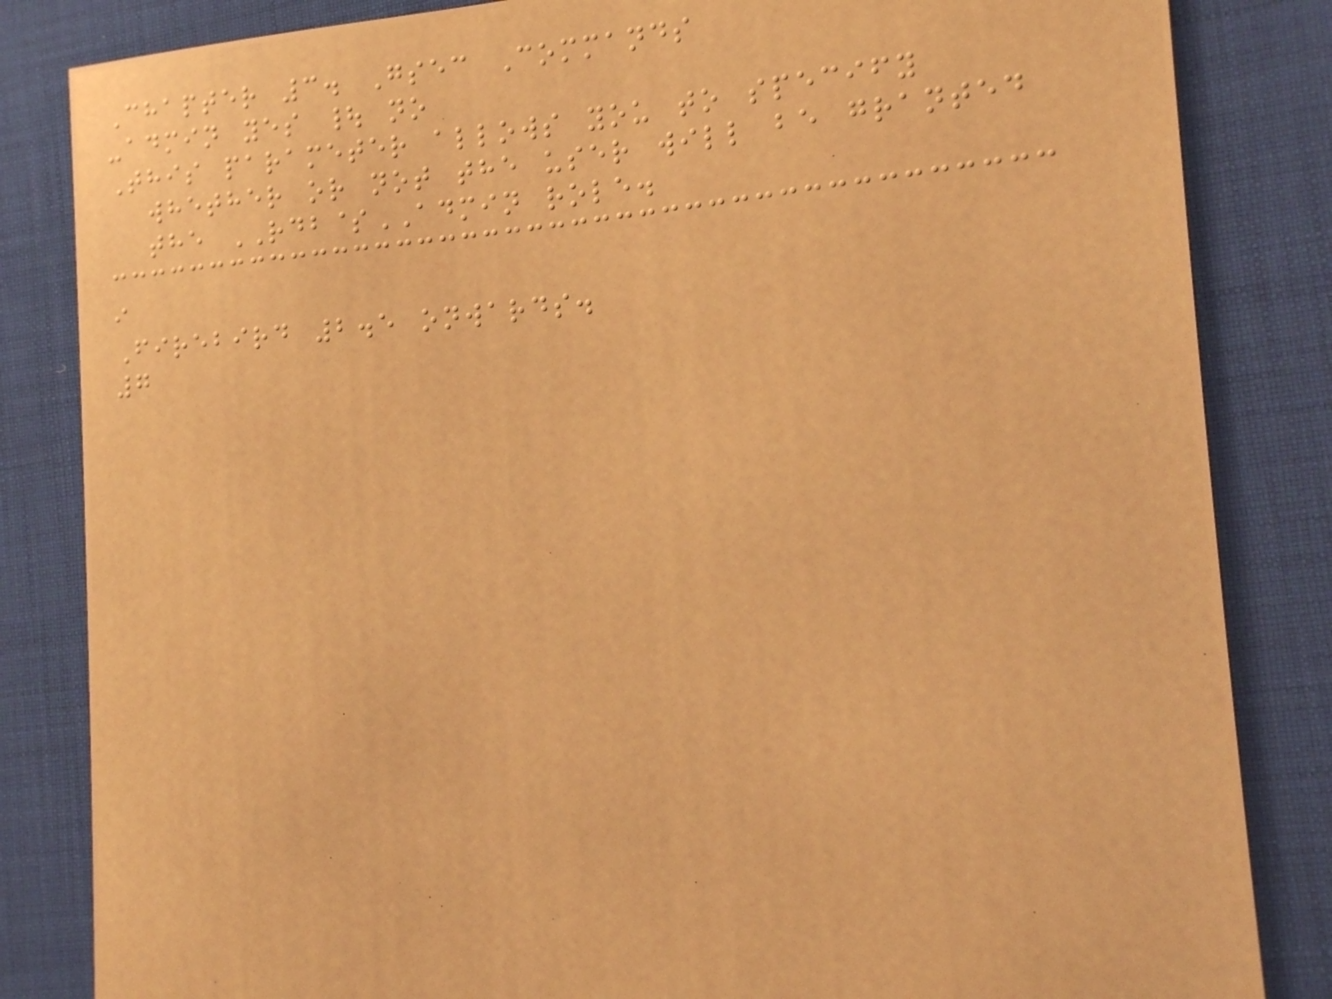Chapter 3. Gsec Commands
-admin yes | no
This parameter allows you to specify
whether or not the user will be granted
the RDB$ADMIN role.
i
Firebird 2.5 onwards.
7
